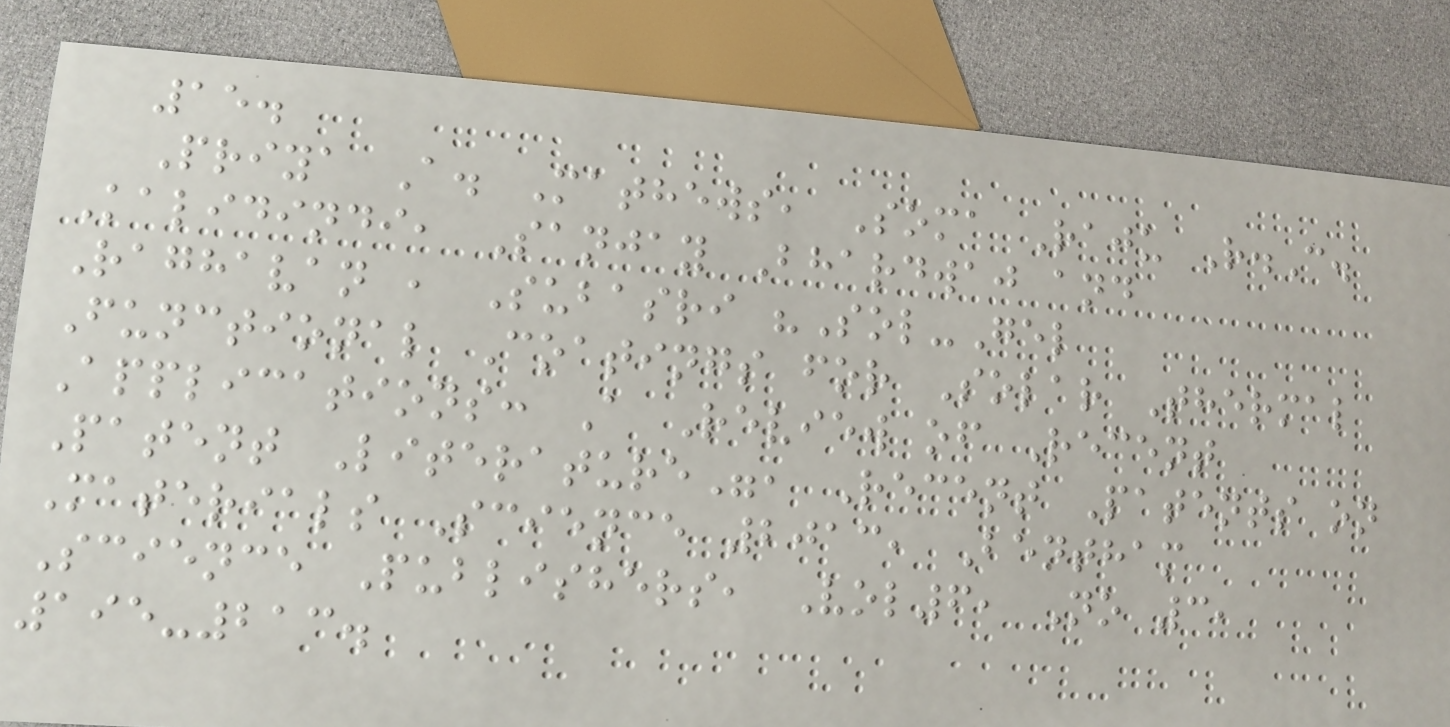15.
Priya A. Mathews, Soma Raju R.C.
Kalidindi, Sanjay Bhardwaj and
Raghavan , Subasri "Sol-Gel
Functional Coatings for Solar Thermal
Applications: A Review of Recent
Patent Literature", Recent Patents on
Materials Science 2013, Bentham
Science Publishers, Vol6, No 3,
195-213.
